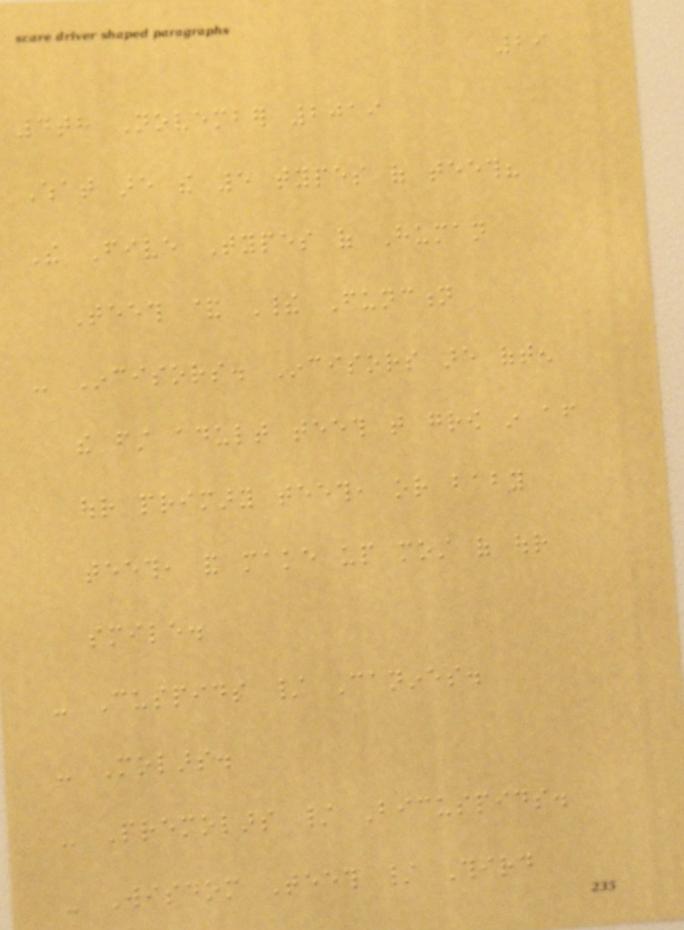29
4th November 2019
What are the 5 types of teeth?
The Five Types of Human
Teeth & Their Function
- Incisors. Incisors are often
the first adult teeth that grow in after
our primary teeth, or baby
teeth, and make up most of our
smile.
- Cuspids / Canines.
- Molars.
- Premolars / Bicuspids.
- Wisdom Teeth / Third
